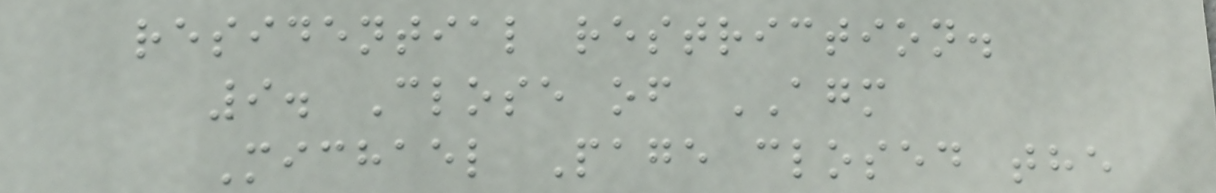residential restriction.
9. Close of AGM
Michael Page closed the
